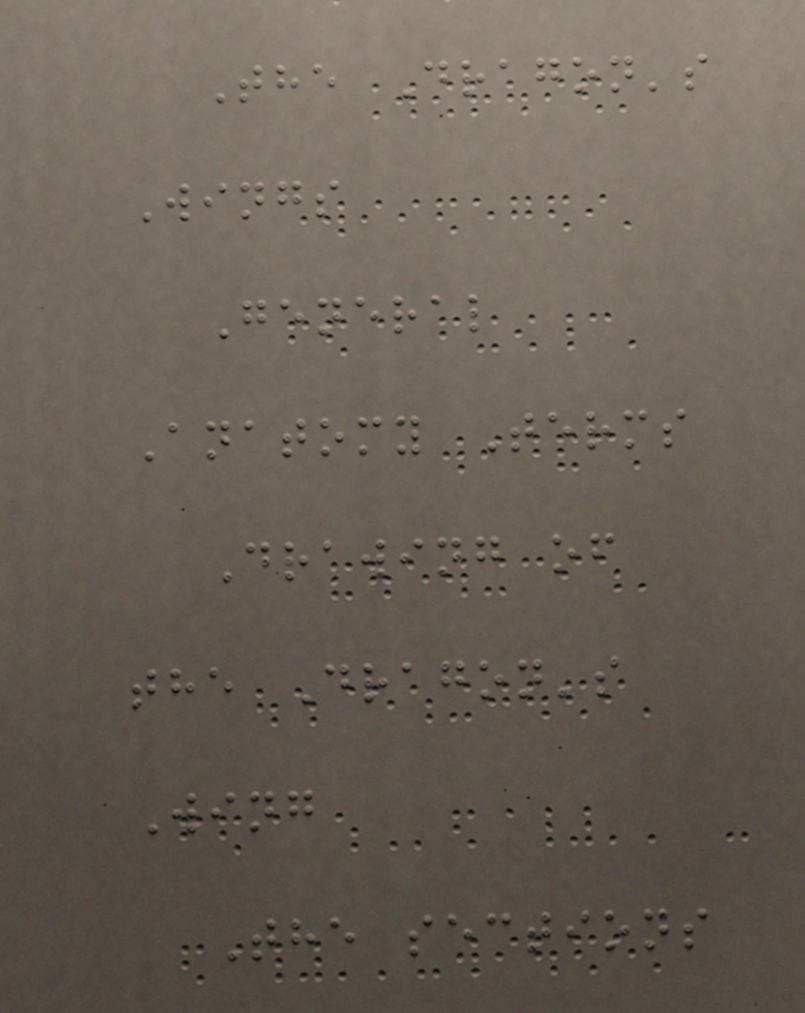The Dragon's
Wings
General
Anatomy Terms
Drawing of
the Dragon's
Wing
The sections
